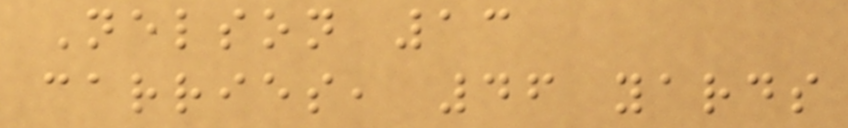Nelson 13
carries, 46 yards
